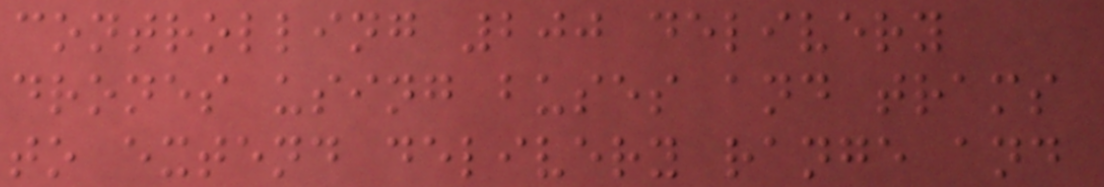controlling 200 delivery
drones using buses and trams
to extend delivery range and
